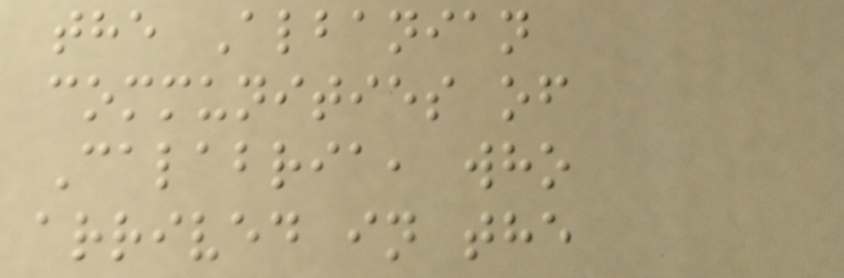the Albanian
communities of
Calabria, who
arrived in the
